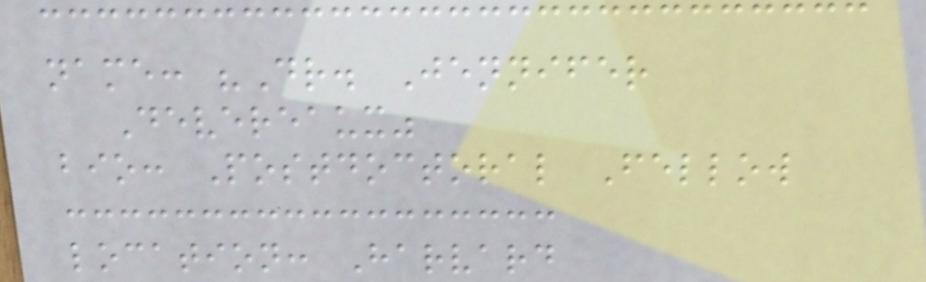name: "Dr. Jennifer
Devereaux"
bio: Postdoctoral Fellow
location: Harvard
